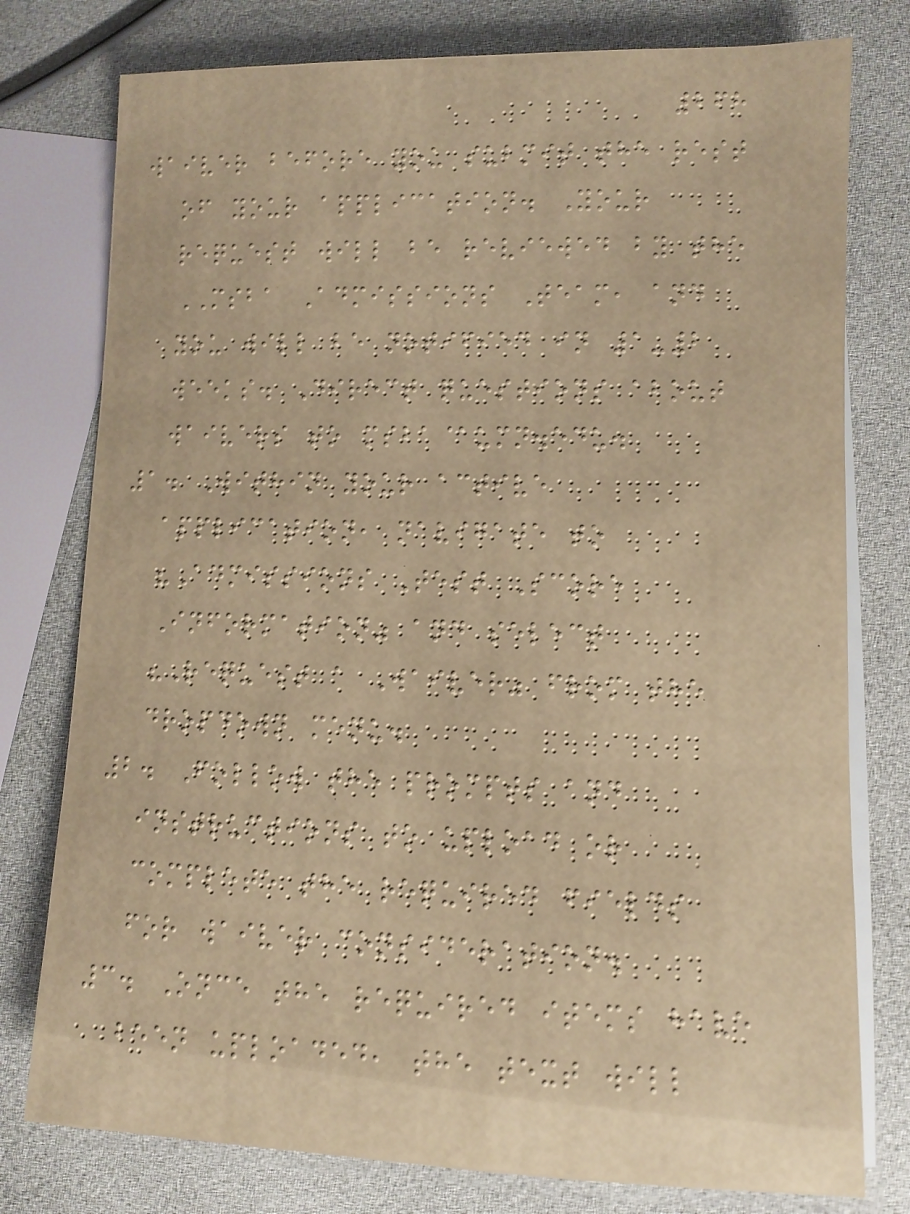268
waiver before you submit the rest
of your application. Your
request will be reviewed by the
MSBA Admissions Team, and
you will be notified in 1-2
weeks. Direct questions about
waivers to msba@umn.edu.
1. Within your active
application, navigate to
"Admissions Test Score
Information" and select
"Request a Waiver" from the
dropdown menu.
2. Follow the prompts and
instructions to upload or
complete the required fields
for waiver consideration.
3. Once the required items have
been uploaded, the text will
